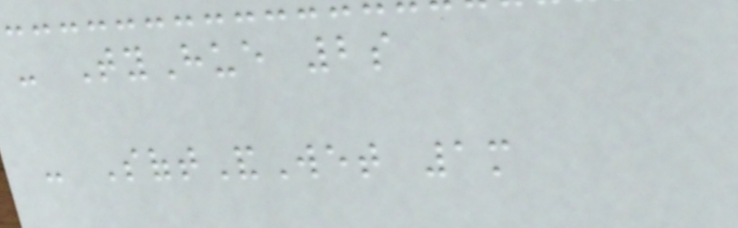- TyHue 2s
- SoftAndWet 1m
